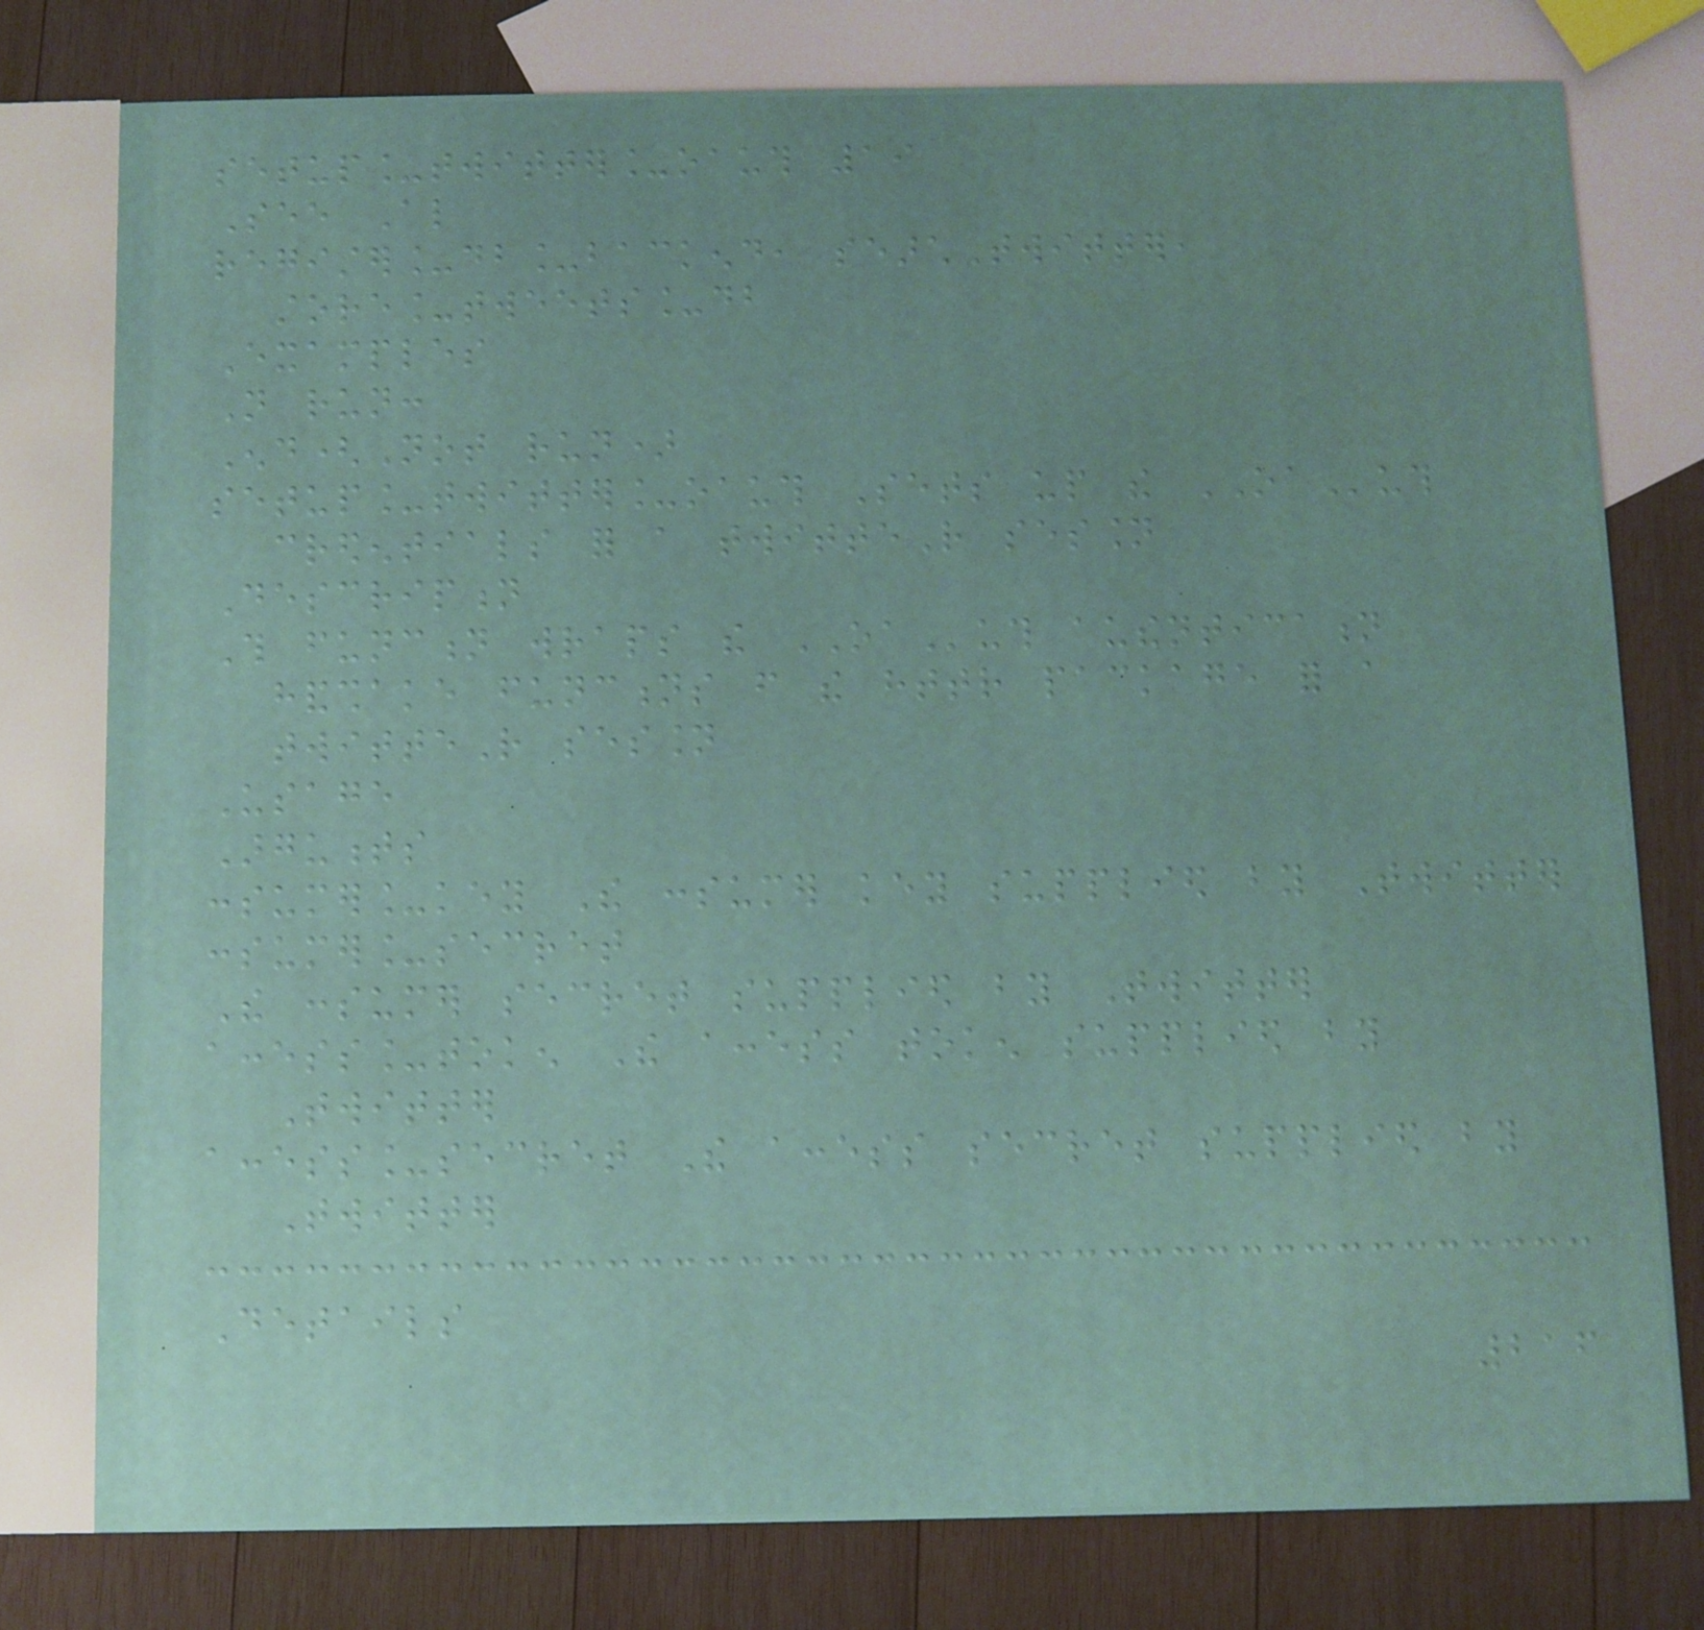setup_twitter_oauth 19
See Also
register_db_backend, searchTwitter,
store_tweets_db
Examples
Not run:
End(Not run)
setup_twitter_oauth Sets up the OAuth
credentials for a twitteR session
Description
This function wraps the OAuth authentication
handshake functions from the httr package for a
twitteR session
Usage
Arguments
consumer_key The consumer key supplied by Twitter
consumer_secret
The consumer secret supplied by Twitter
access_token The access token supplied by
Twitter
access_secret The access secret supplied by
Twitter
Details
216
